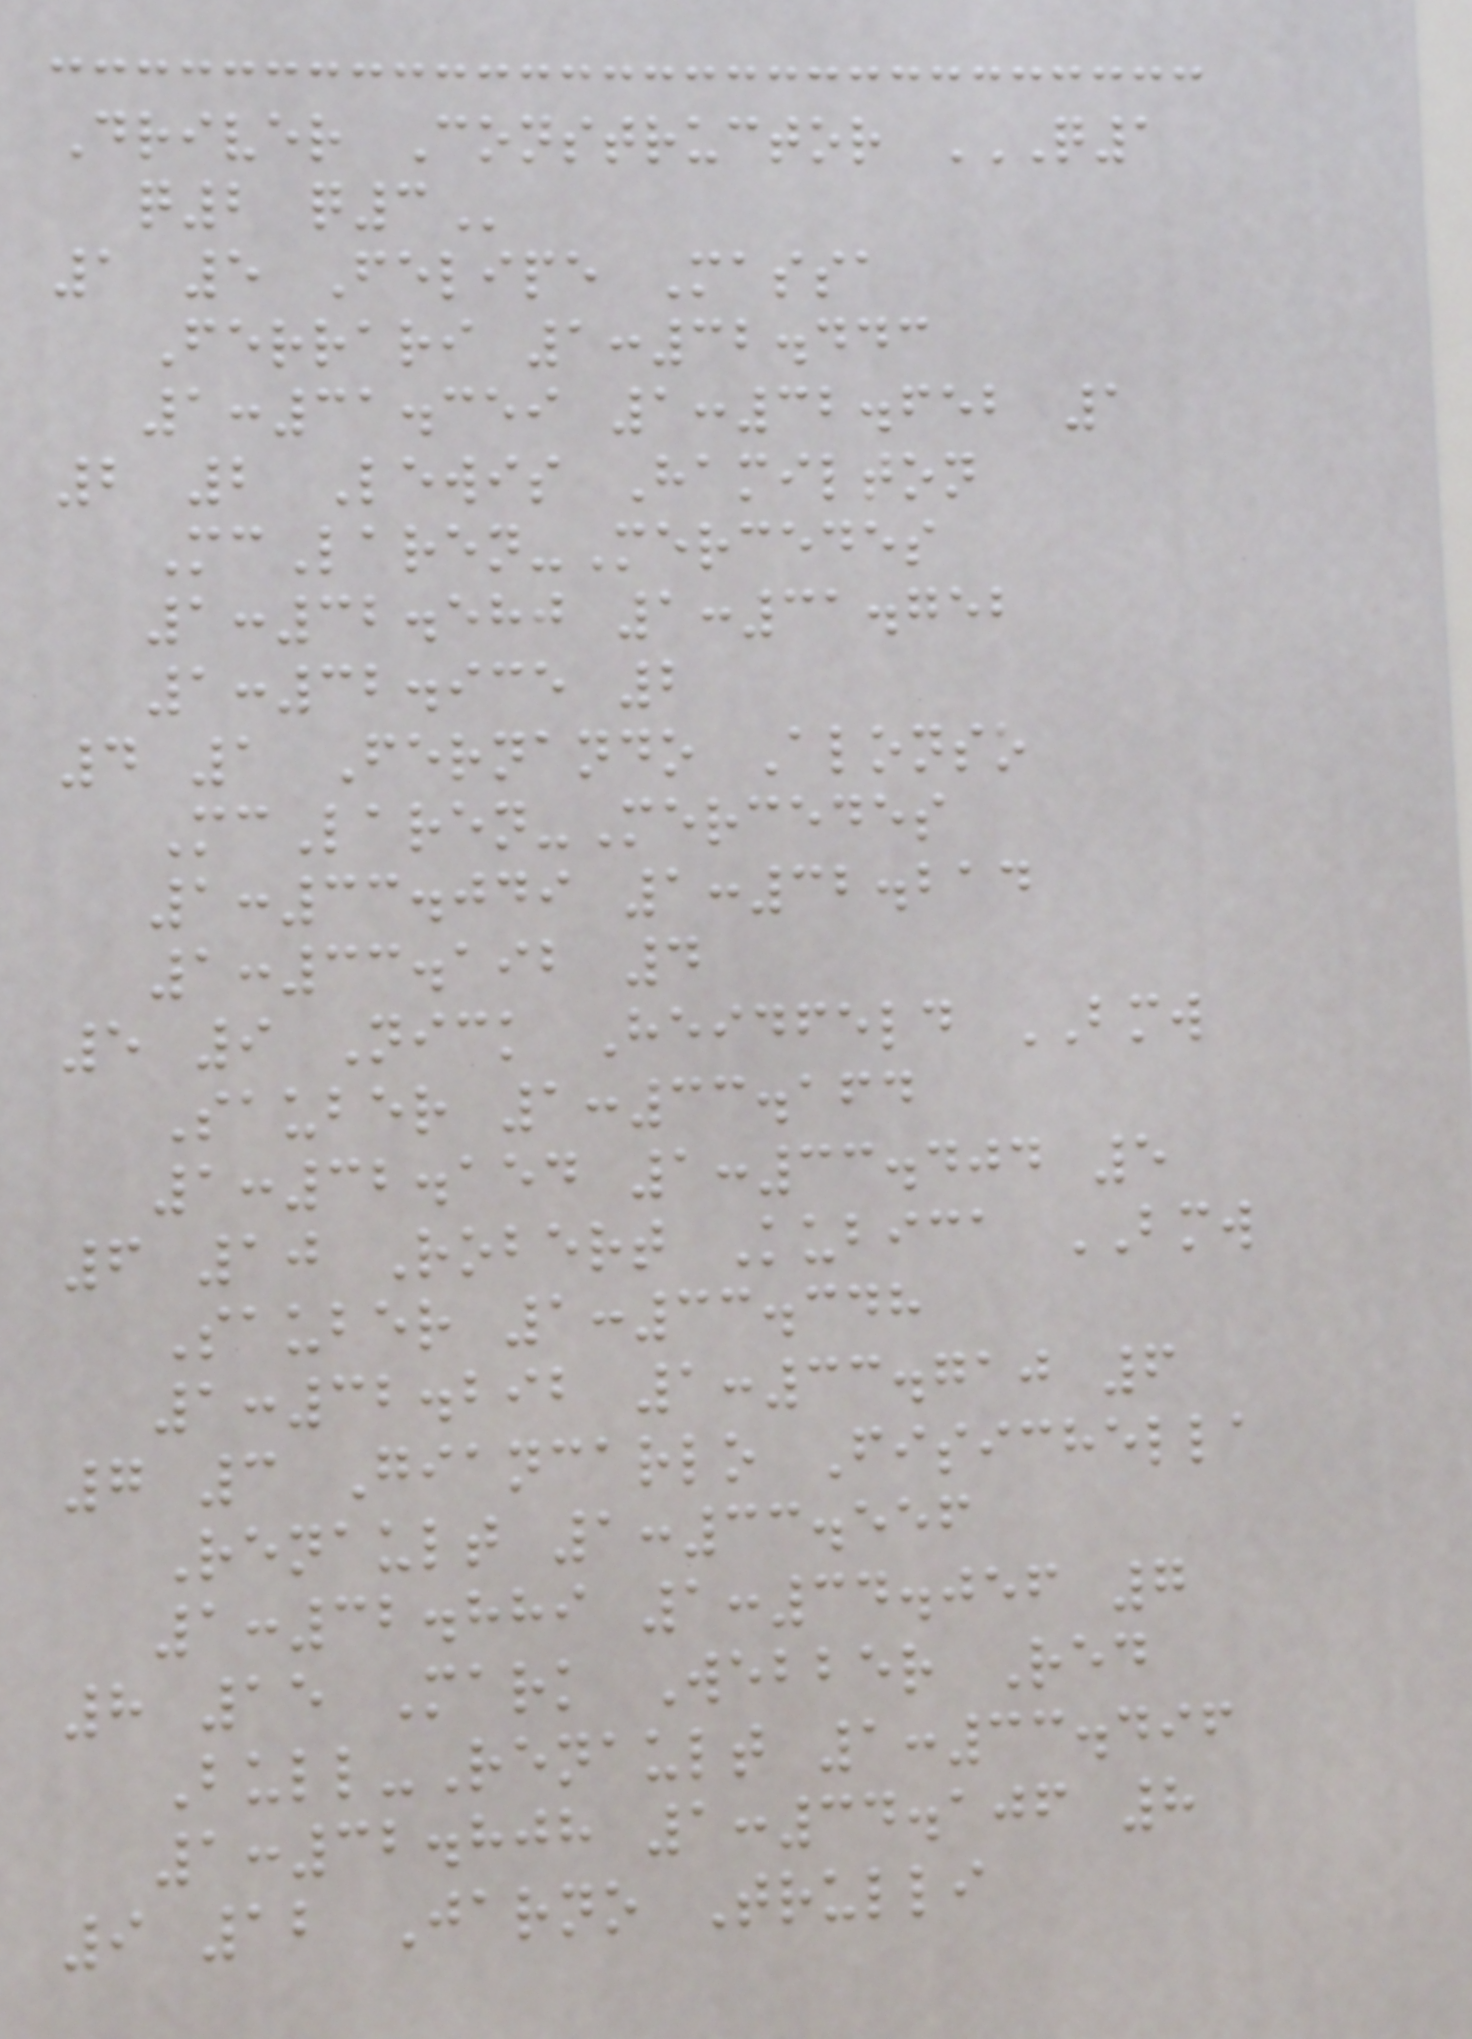Driver Constructor Q1
Q2 Q3
1 5 Felipe Massa
Ferrari 1:32.443
1:31.359 1:32.652 1
2 2 Lewis Hamilton
McLaren-Mercedes
1:32.580 1:31.752
1:32.935 2
4 1 Fernando Alonso
McLaren-Mercedes
1:33.049 1:32.214
1:33.192 4
5 9 Nick Heidfeld BMW
Sauber 1:33.164
1:32.154 1:33.404 5
6 10 Robert Kubica BMW
Sauber 1:33.348
1:32.292 1:33.710 6
7 3 Giancarlo Fisichella
Renault 1:33.556
1:32.889 1:34.056 7
8 15 Mark Webber Red
Bull-Renault 1:33.496
1:32.808 1:34.106 8
9 12 Jarno Trulli
